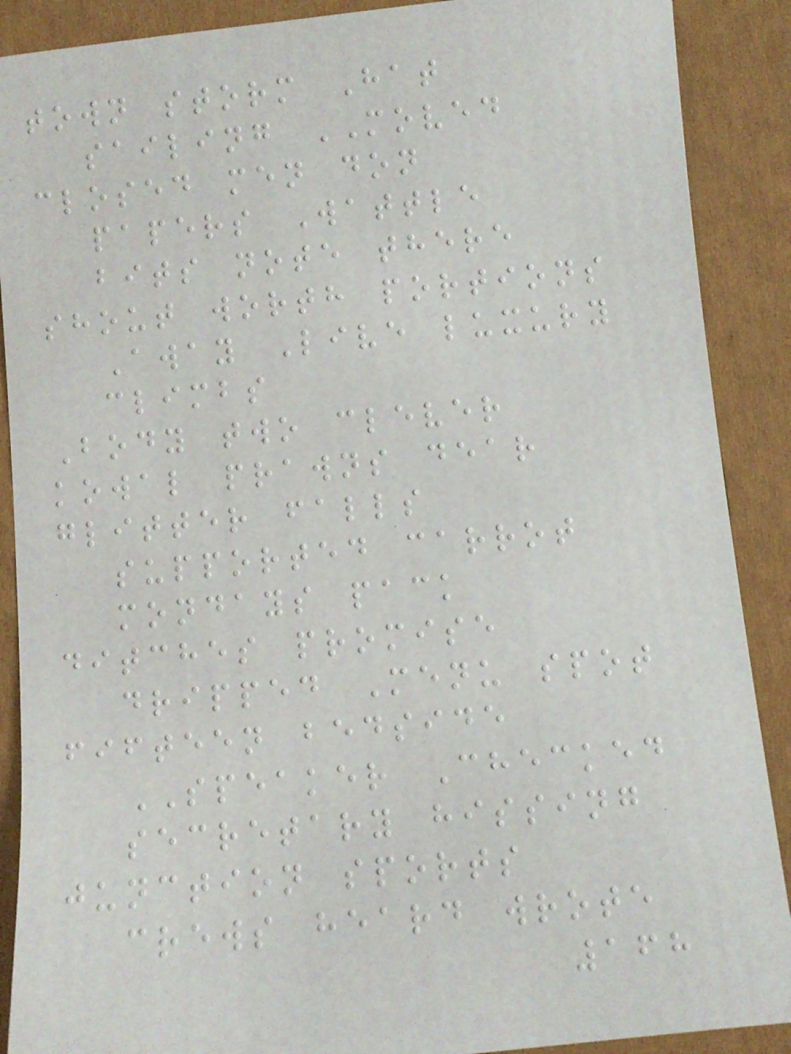town storm Hat
sailing MOVED
closed men don
papers Wattle
bits note there
shout worth portions
Away Live luxury
climbs
Body two clever
kowal prawns dear
glitter falls
supported carrot
mondays pack
ditches promise
dripped Menu spot
fifteen bedside
SPEAKER Checked
secretary hissing
junction sports
crews heard wrote
168
